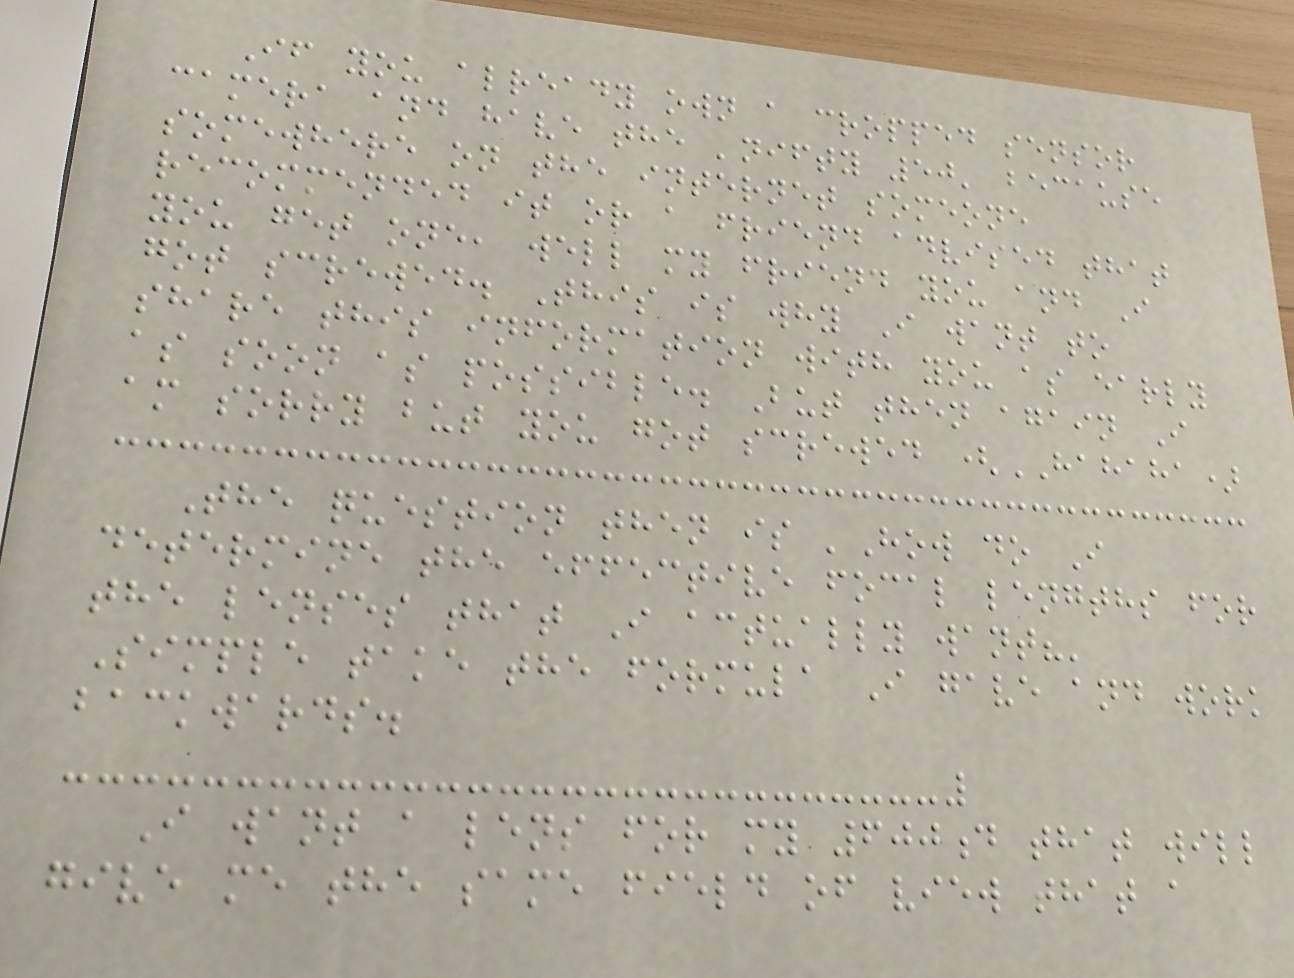If you already own a cropped sensor
camera and have the 'nifty 50' because
somewhere on the internet someone
recommended it or a friend advised that
you get one, well my friend you and I
got screwed. This is why I want to
share this information with you as early
as soon as possible. But then again I
am sorry but you got screwed (HAHAHA)
The question then is 'How do I
determine the effective focal lengths for
the lenses that I actually want?'
Simple take the formula I gave and work
backwards.
I want a lens for my 600d that will
give me the same field of view that a
